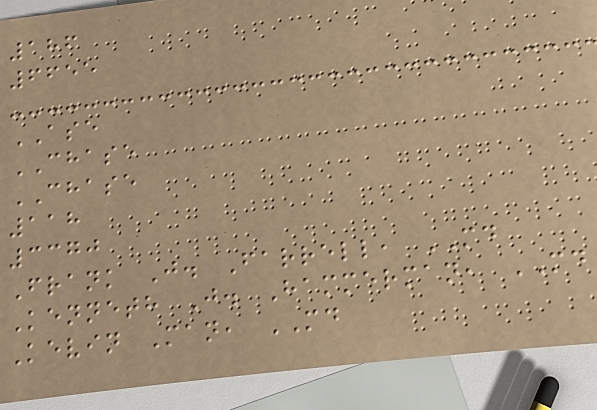186
6655
ASE
CHASE
CHASE
118
3370
Frank J. Farrell, MD
Kenneth J. Hammerman, MD
Kevin Man, MD
